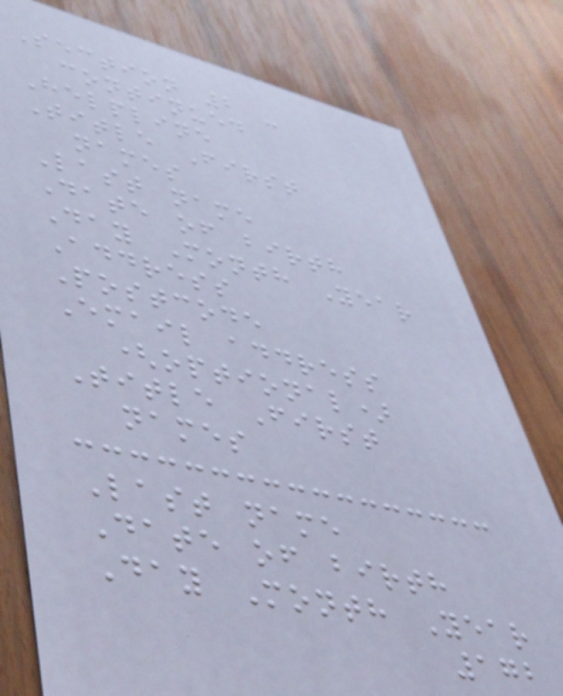Section 2 -
continued
Helpline
Title First
names
Last name
Date of birth
Day Month Year
Address
Postcode
Email address
(optional)
Title First
names
Last name
Date of birth
Day Month Year
172
